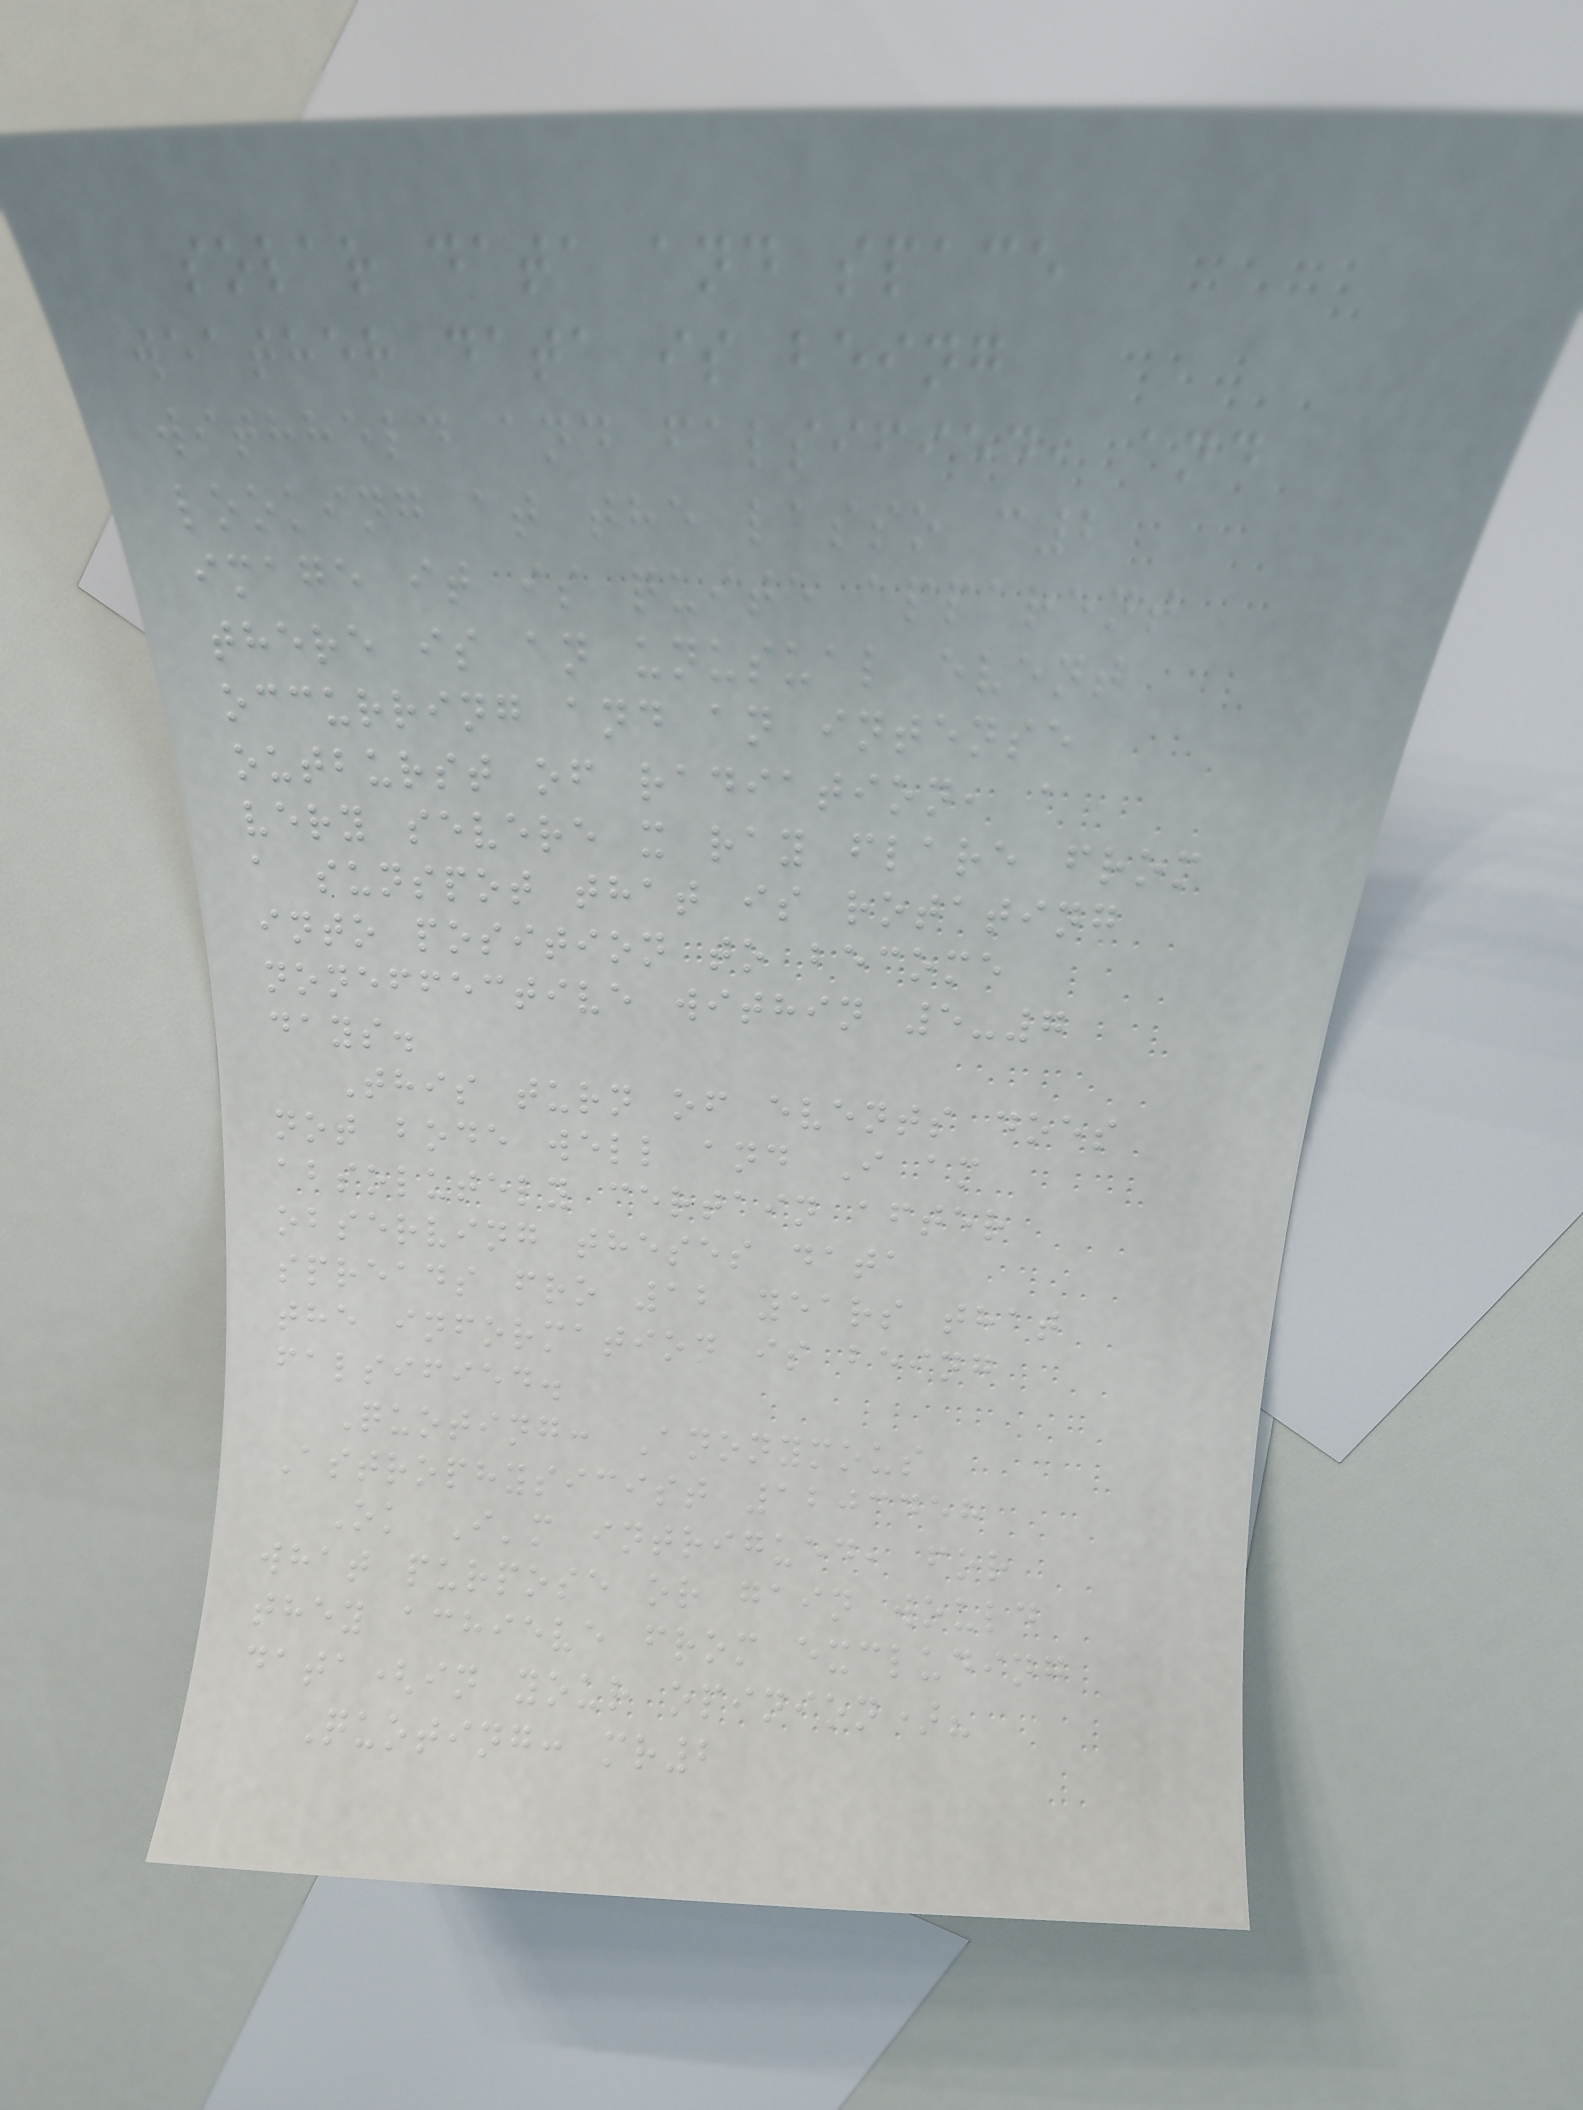solar data and space
weather data is being
withheld and falsified, and
looking at the lasso c2
image it is quite apparent
there is an unusual event
occurring and an intense
outburst of radiation, a
very severe x ray flare from
a sunspot that is rotating
into position to become
noneffective within 5-7
days.
This turn of events does
not bode well and I am
absolutely certain after
observing theses data
spreads fro 12 years that
the information is being
falsified.
Quoting: Anonymous
Astrophysicist 1203458
Ok I'm intrigued, for
what purpose or gain would
they achieve from excluding
data(in your opinion)?
Quoting: mr2
